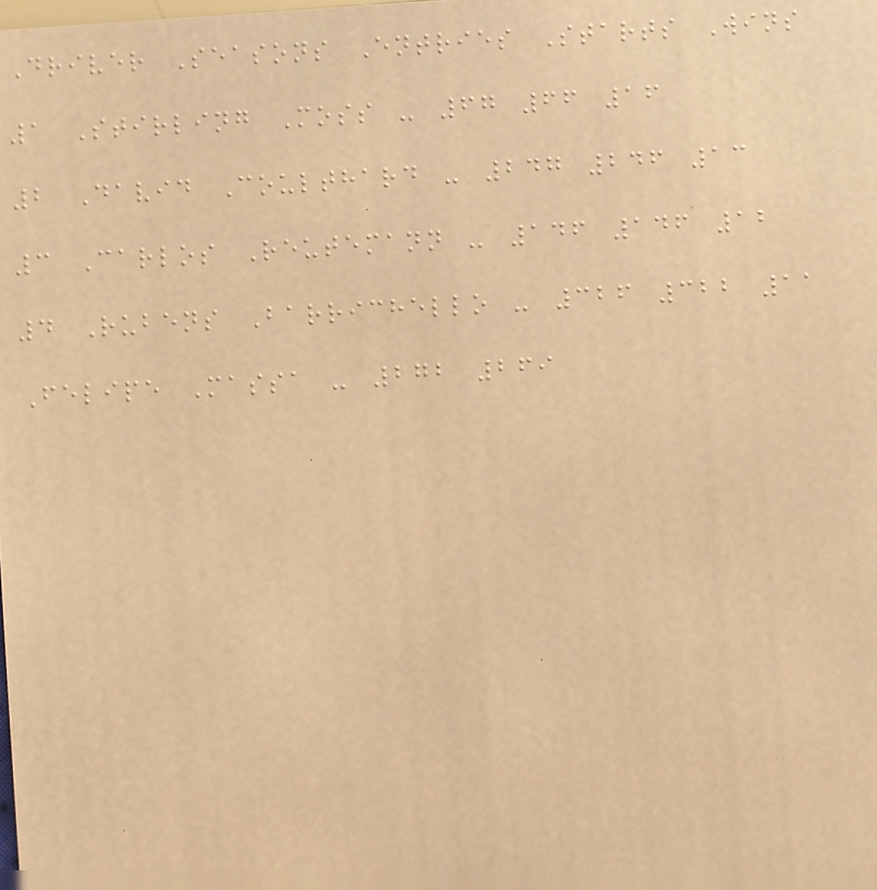Driver Seasons Entries Starts Wins
1 Stirling Moss - 67 66 16
2 David Coulthard - 247 246 13
3 Carlos Reutemann - 146 146 12
4 Rubens Barrichello - 326 322 11
Felipe Massa - 272 269
